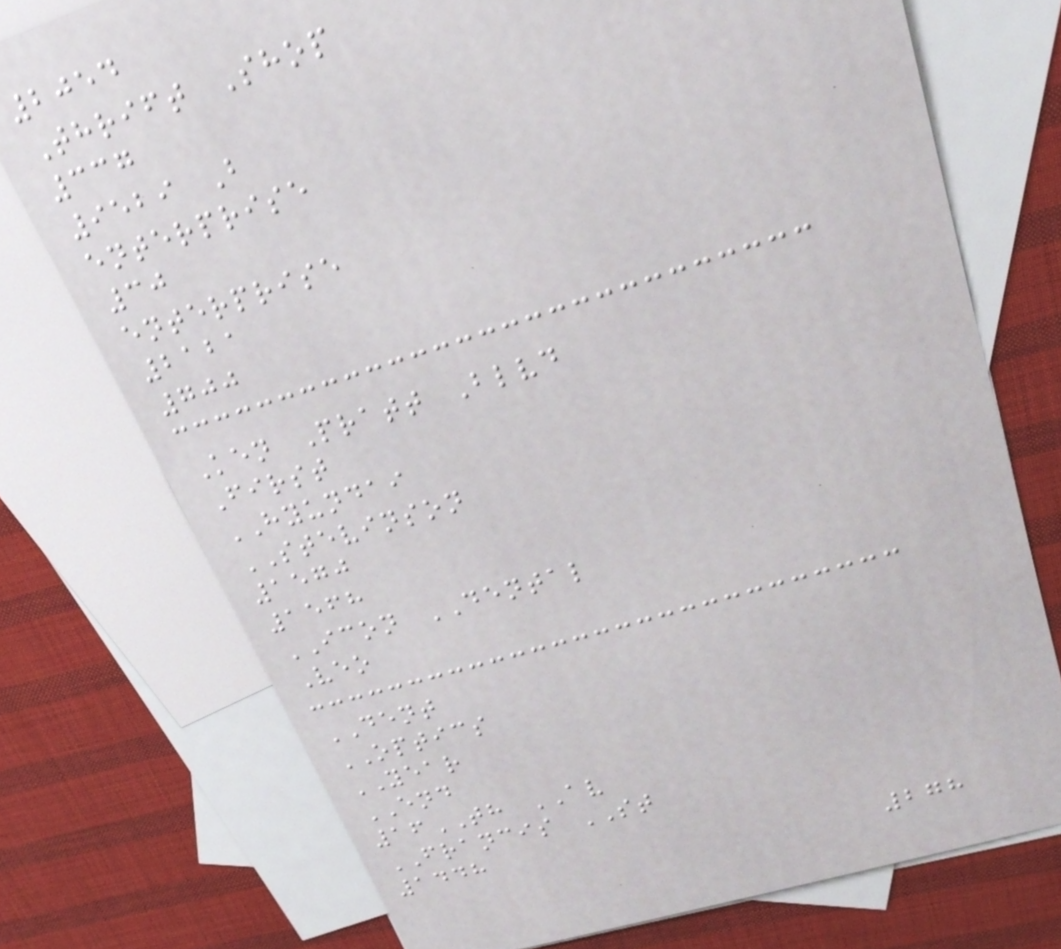2054
Thrift Shop
337
9529 B
enterprise
30
enterprise
2121
700
Ken Pratt Blvd
First
HYUNDAI
STEVINSON
1570
1568
ICON DENTAL
Veo
DENT
OPTICS
YEAR
END
16TH AV
FRANCIS ST
1448
278
